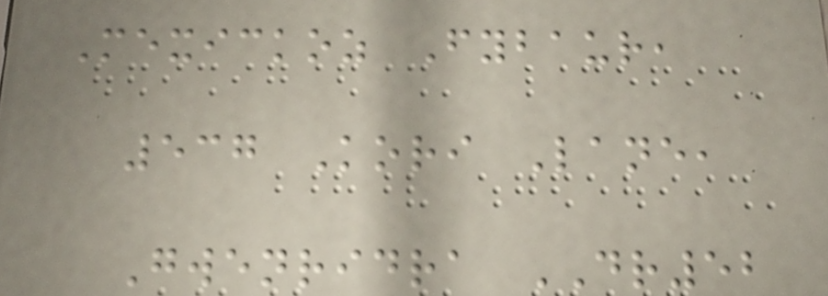Mexickoz Fybaur,
537 Kori Lane,
Gwenridra DR52
